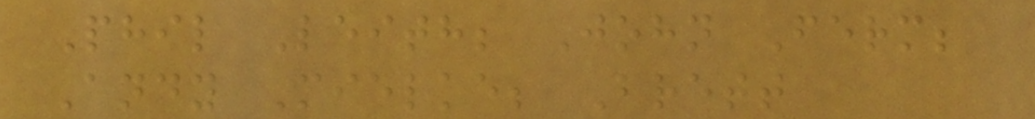Phil Leith; John Ferm;
Andy Mielke; Brett
